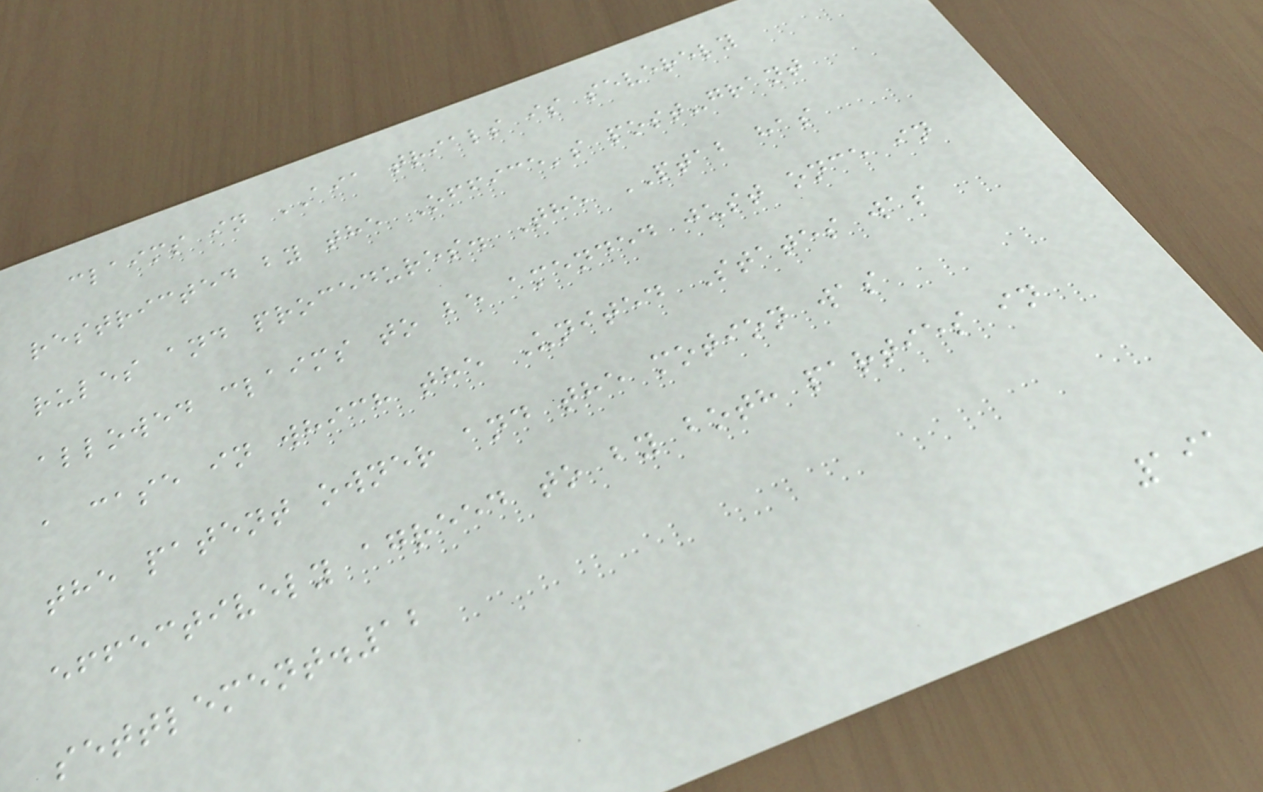claims in AIA trials is severely
restricted by the Office's post-grant
rules and procedures. The PTAB has
allowed claims to be amended just once in
a case in which the United States was
the patent owner and the motion was
effectively agreed to by both parties in
settlement.12
191
